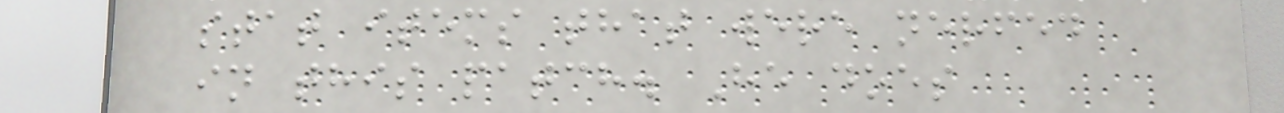stat items that were nerfed
in this patch. He does
